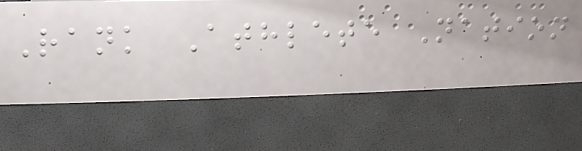Rank Athlete Nation
